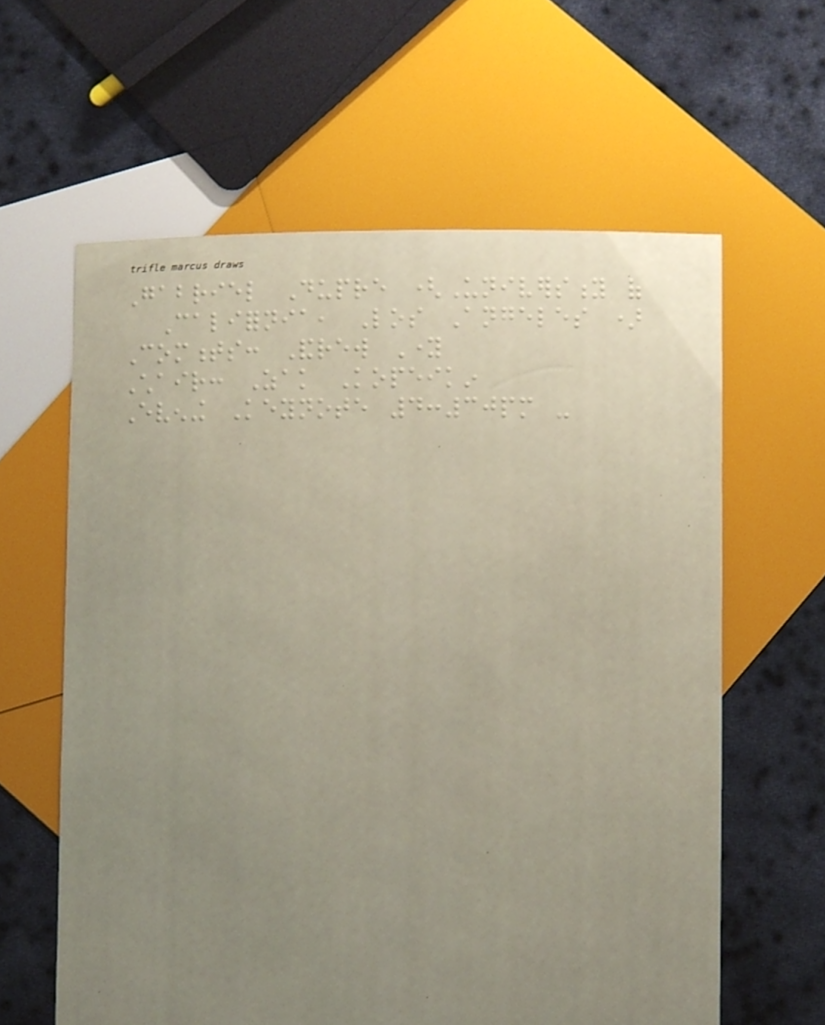Gabriel Dupre (University of
California, Los Angeles )
Comments: Andrew Young
Chair: Zak Kopeikin
Evening Keynote 4:30pm -
